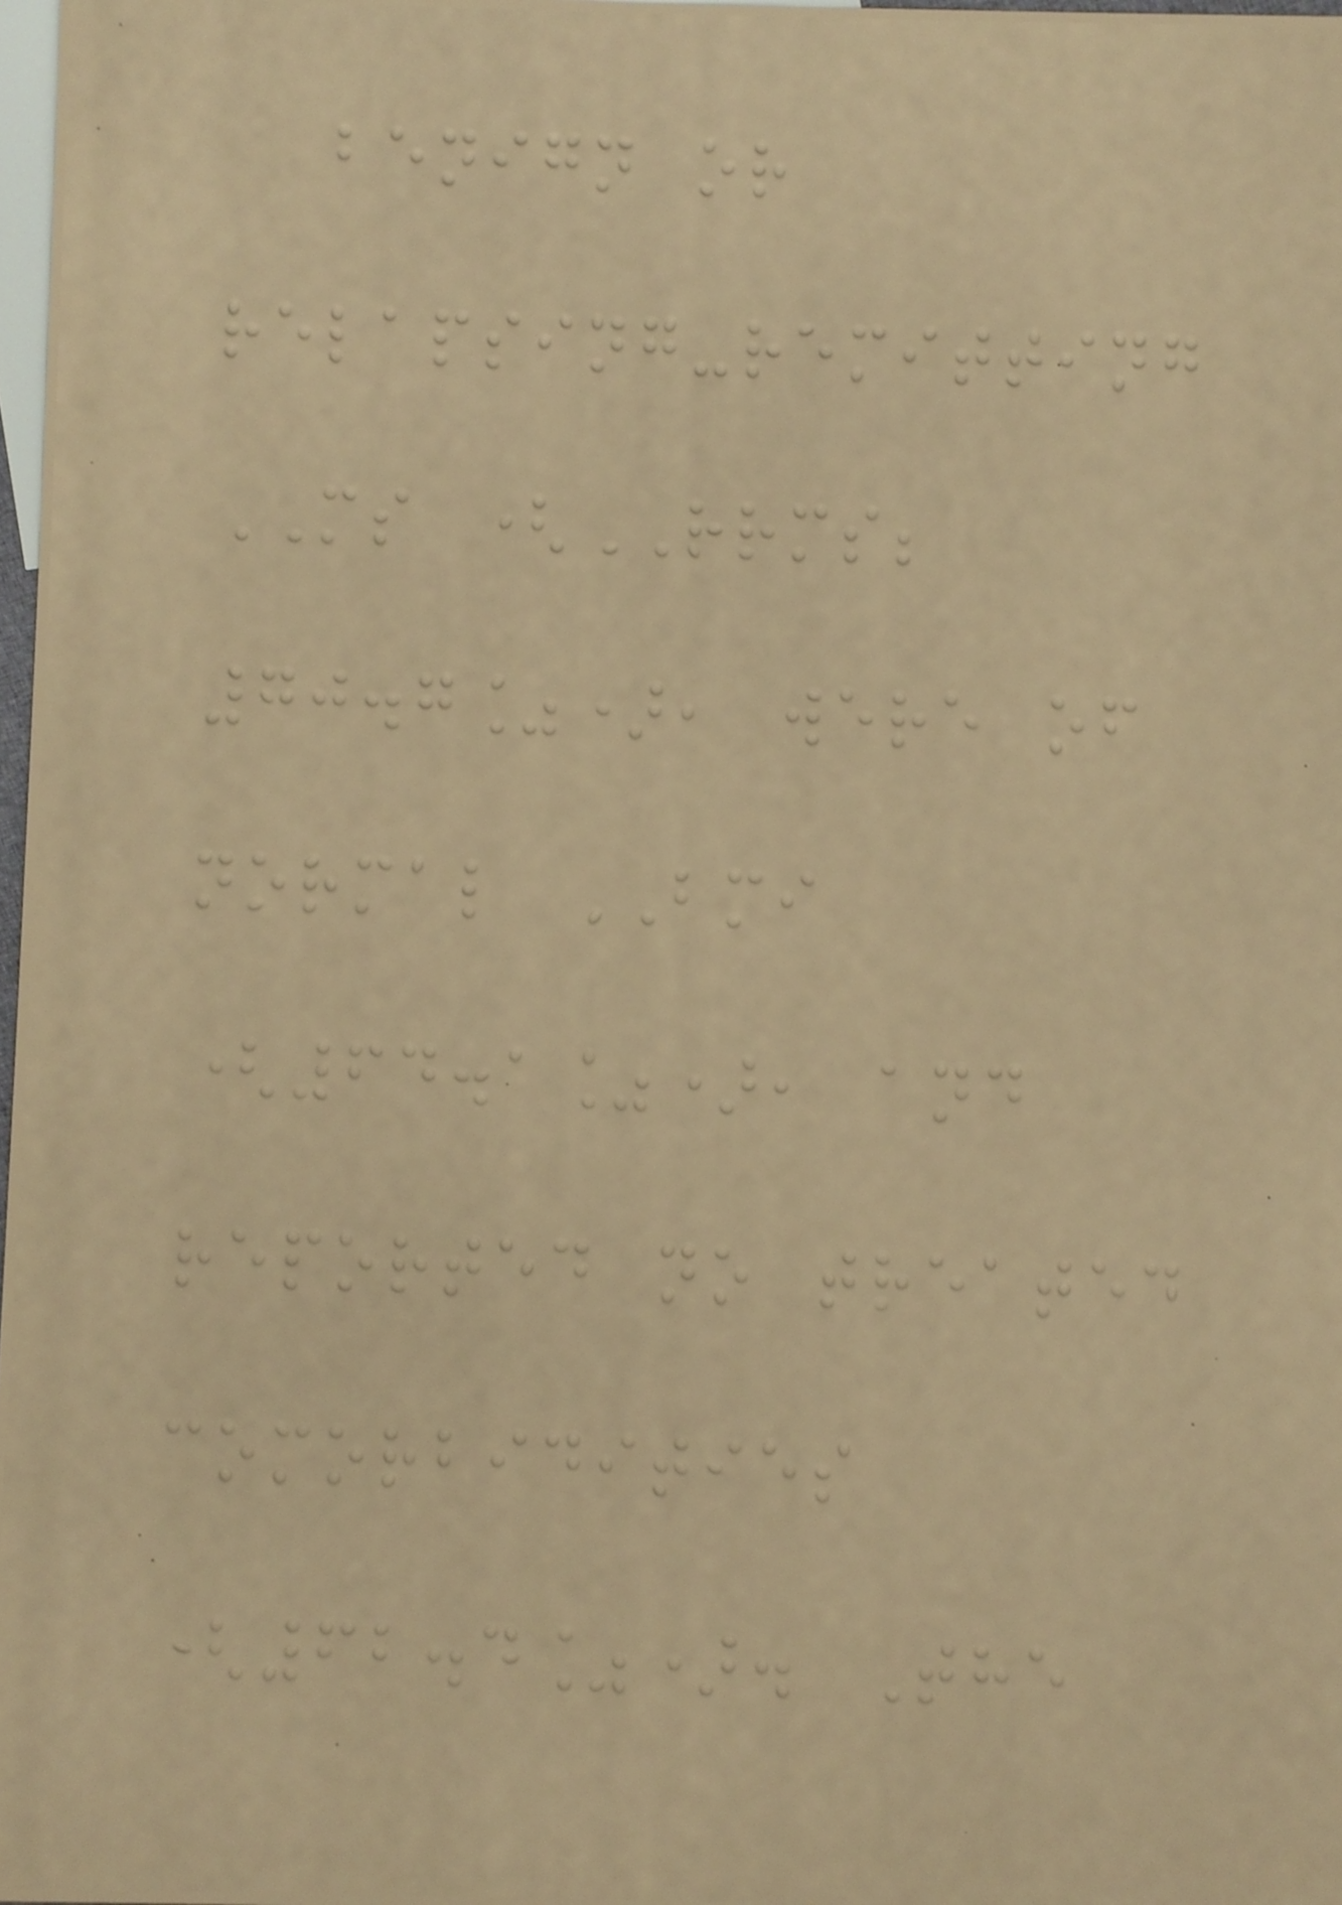benign or
relapsing-remitting
MS (RRMS;
70.7%), were of
normal BMI
(64.1%), and
reported no treated
comorbidities
(62.4%). The
